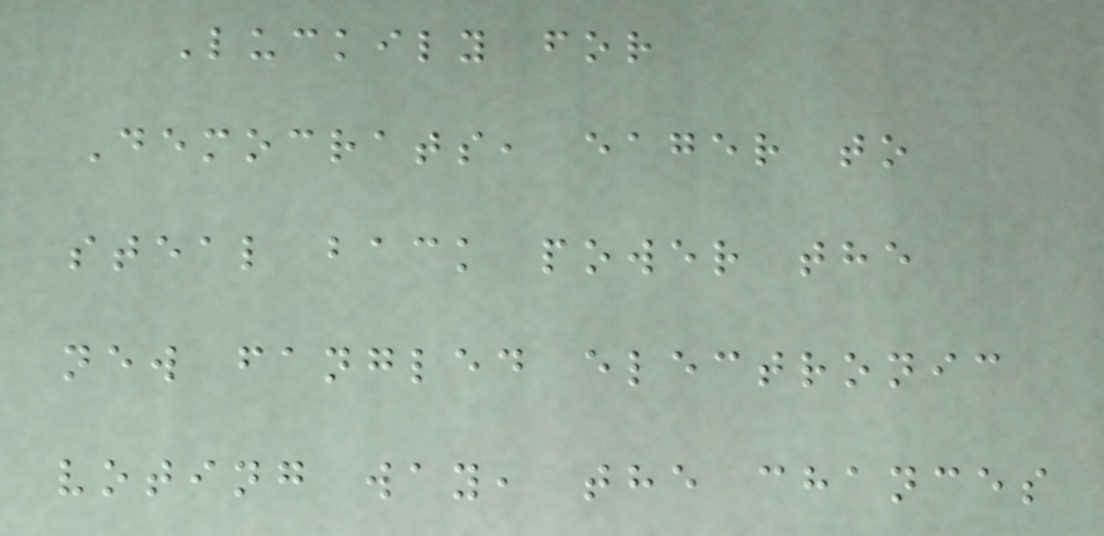Luckily for
Democrats, eager to
steal back power the
new fangled electronic
voting way, the chances
